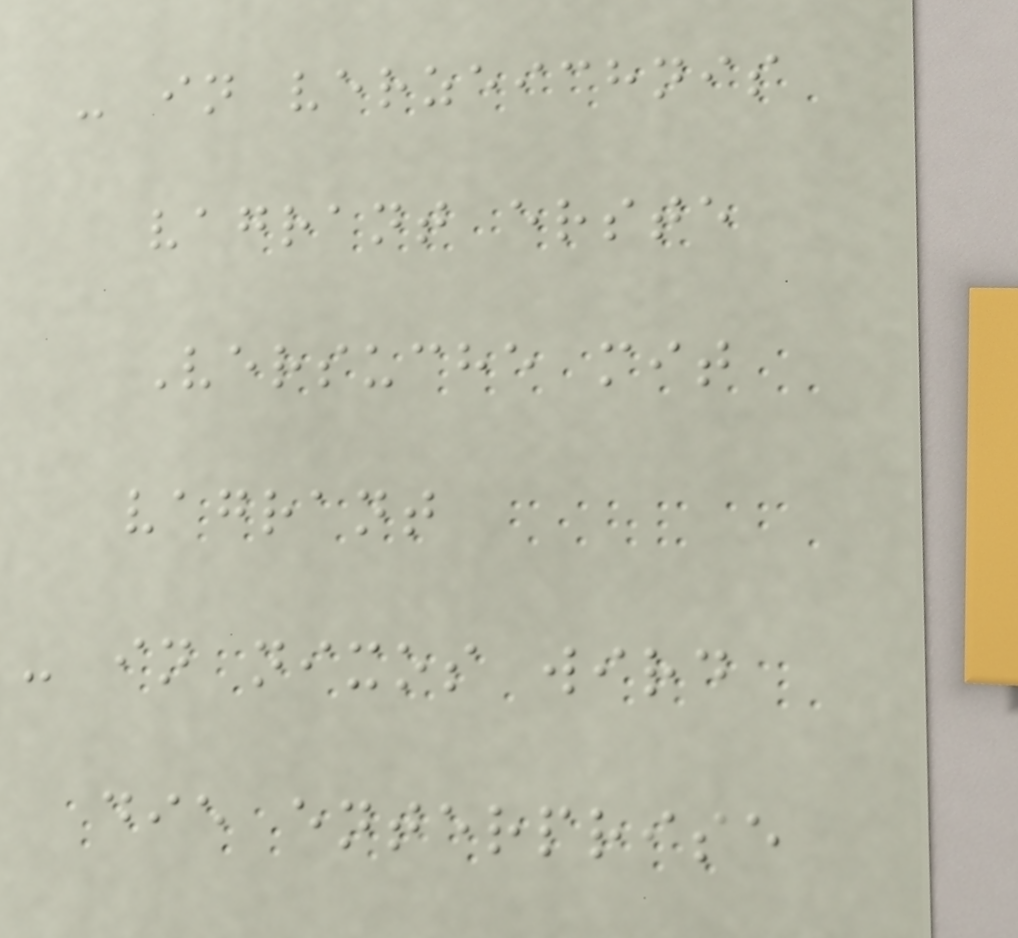- in verzeichnis
vagrant erste
Versuche mit
vagrant
- in nixos wird
die enterprise
